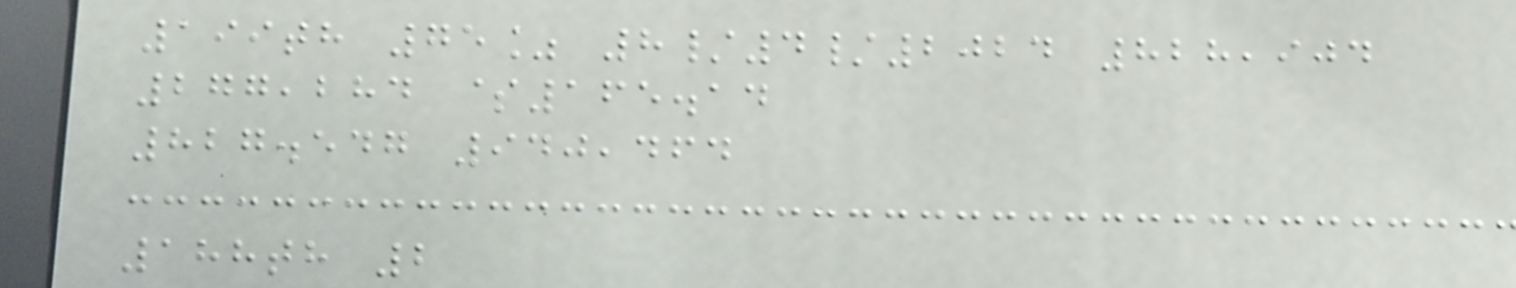199th 75% 8/4/2024 828,904
277,284 $165.14
827.547 940,464
188th 2
